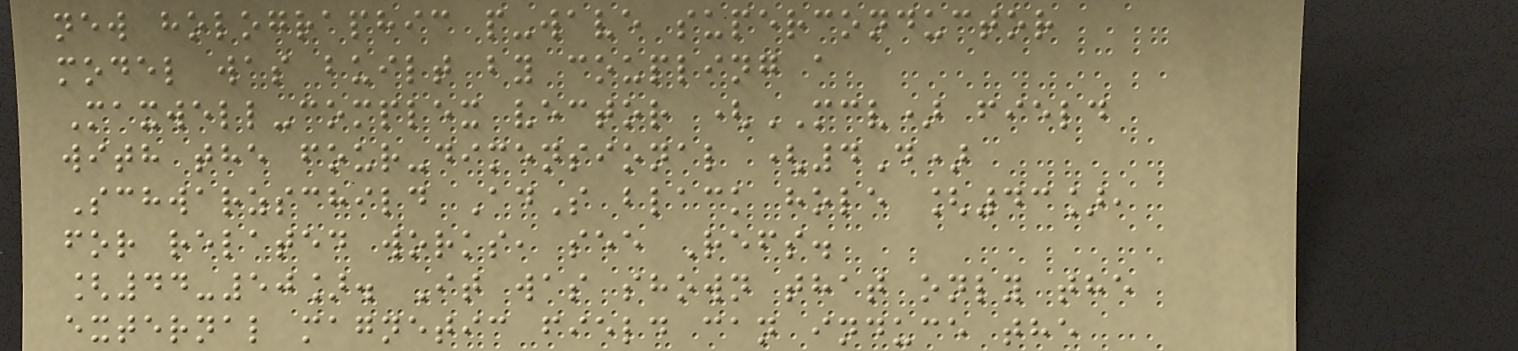new holographic p-wave superconductor
model was built by coupling a
Maxwell-complex vector (MCV) field
with the four-dimensional (4D)
Schwarzschild AdS black hole [43],
for related works, see Refs.
[44-50]. It was shown that only the
external magnetic field can induce the
